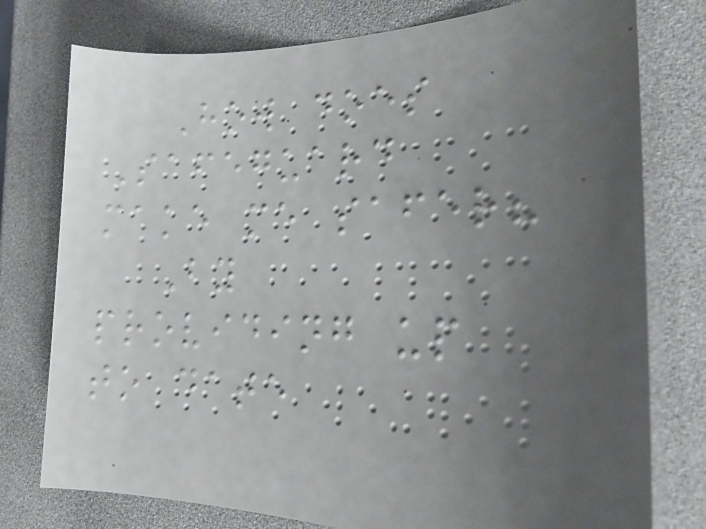How does
Safeguard
make me safer?
By
providing up
to date
